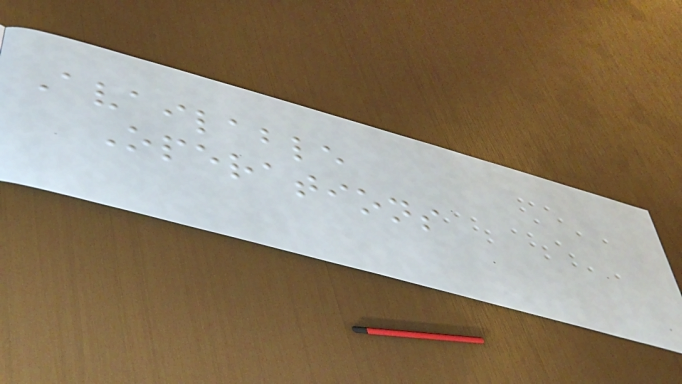Available
Operations
